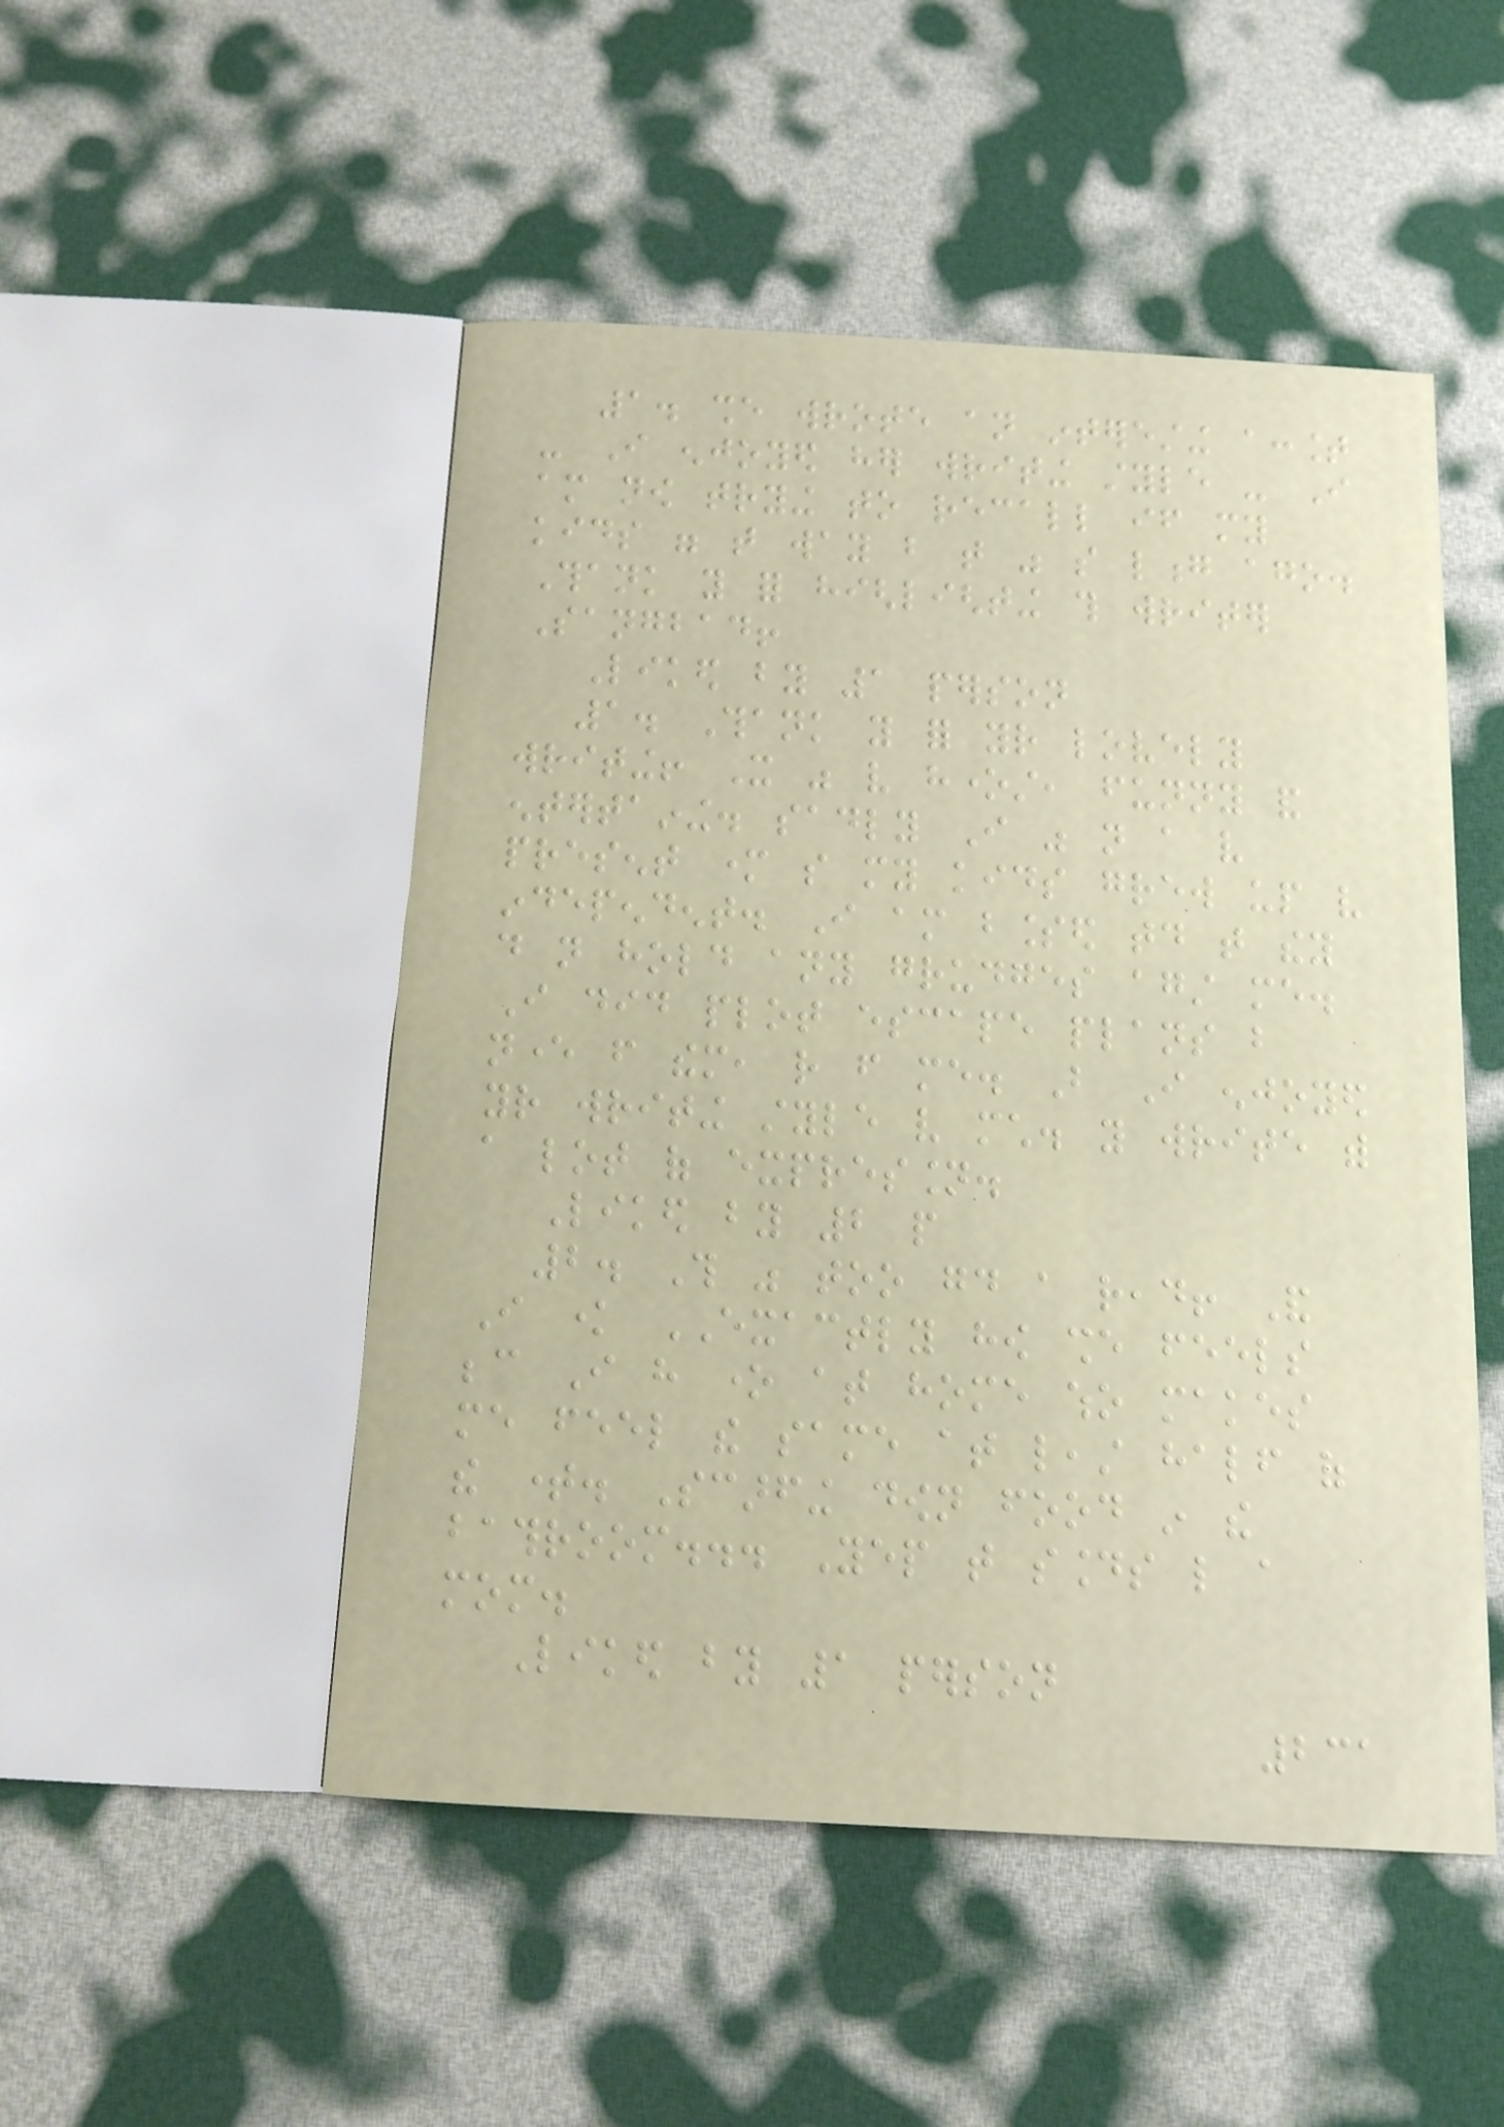1. she wrote an interesting account
- I enjoyed her writing style - I
am now trying to recall if my
kids were that way but that was so long ago.
Thank you for highlighting this writer
Sangbad!
Liked by 1 person
1. Thank you for your lovely
writing! It was very honest, funny and
entertaining. sadly I was not a very
present mother so my kids grew up very
independent. I am blessed today that they
do not hold any grudges against me.
I did plot escape plans but
never from them, rather from me. But I enjoyed
your writing style very much. you write with
a lot of expression.
Liked by 2 people
2. This was too good a read! And
I know EXACTLY how she feels
because I have one at home who makes
me feel the same at least half of
the time. Scarfing down food in the
bathroom... Yep that sounds like a
mom.
Liked by 1 person
231
